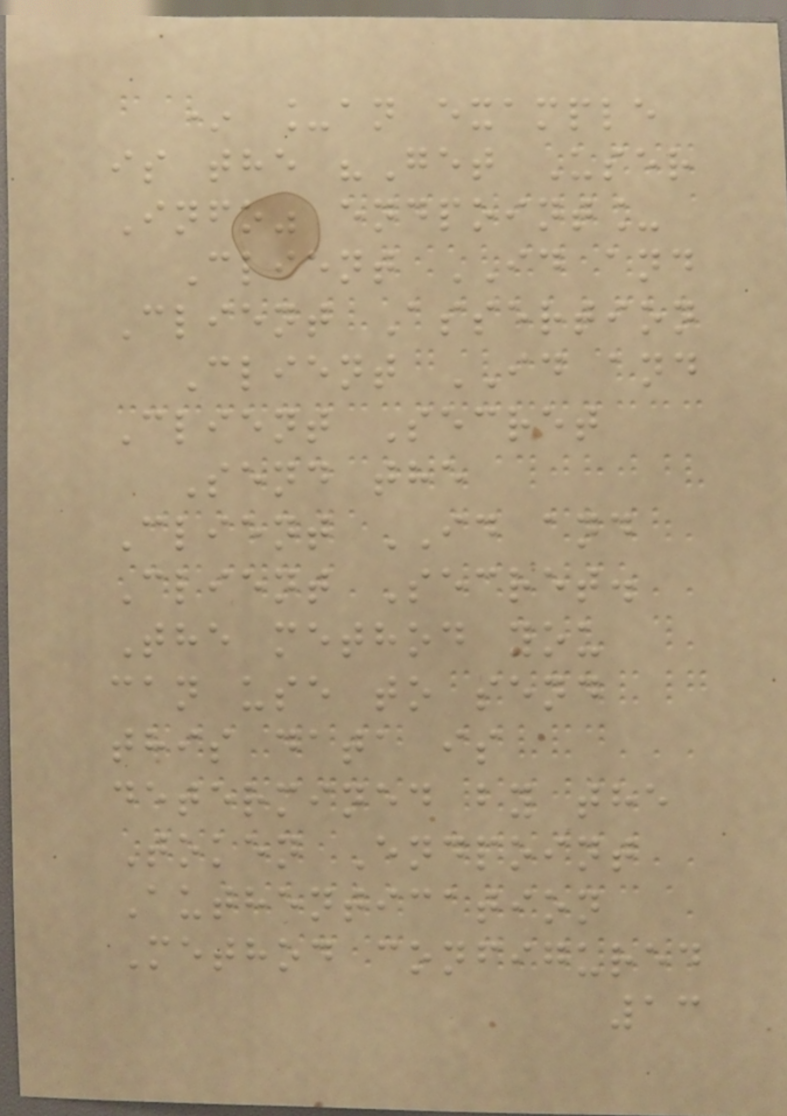* _an example
is the "Get User
Info" endpoint_
Client ID and
Client Assertion
Client ID and
Client Secret
Send the
Client ID and
Client Secret.
The method you
can use to send
this data is
determined by the
Token Endpoint
Authentication
Method configured
13
